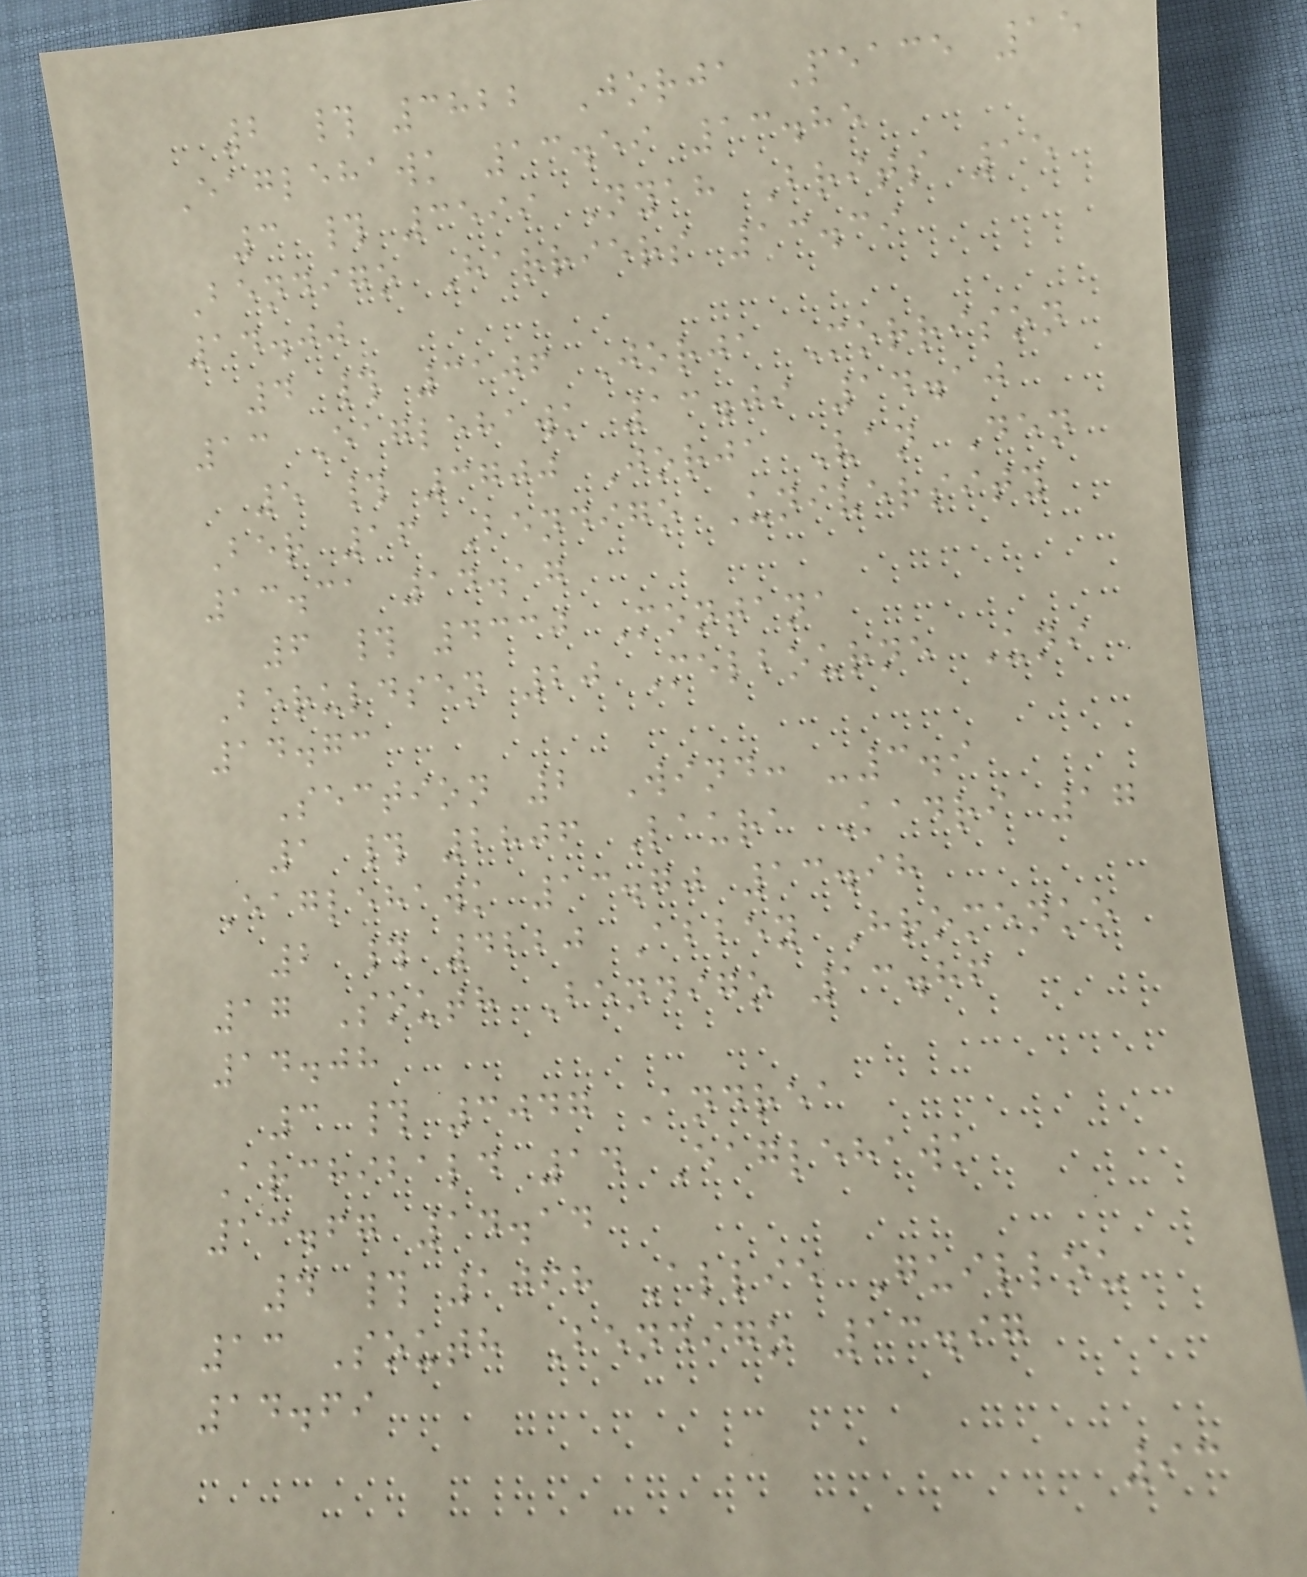2 # 3822 Jorja Peace 15
Eaglehawk 13.59 13.85
3 # 3599 Nyah Brits 15
Bendigo Harriers 13.39
14.00
4 # 3106 Jorja Morrison
13 Eaglehawk 13.09 14.10
5 # 3700 Jorja Van Den
Ber 16 Bendigo University
13.31 14.17
6 # 4330 Montana
Beruldsen 20 Melbourne Uni
14.73
Section 2 Wind: -3.9
1 # 2806 Laura Kadri 17
Eaglehawk 13.70 13.98
2 # 4220 Abbey Hromenko
17 South Bendigo 13.86
14.08
3 # 3047 Andrea
Archibald 14 Eaglehawk
13.67 14.14
4 # 1068 Allie Guillou
13 South Bendigo 13.97
14.69
93
